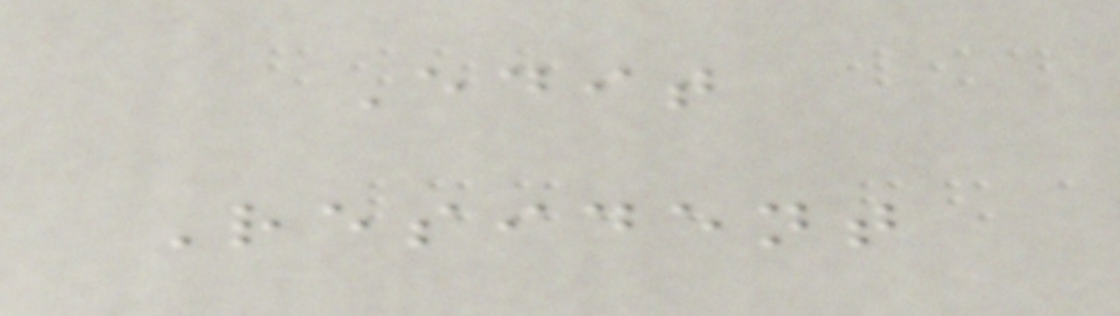Edit
Resident
